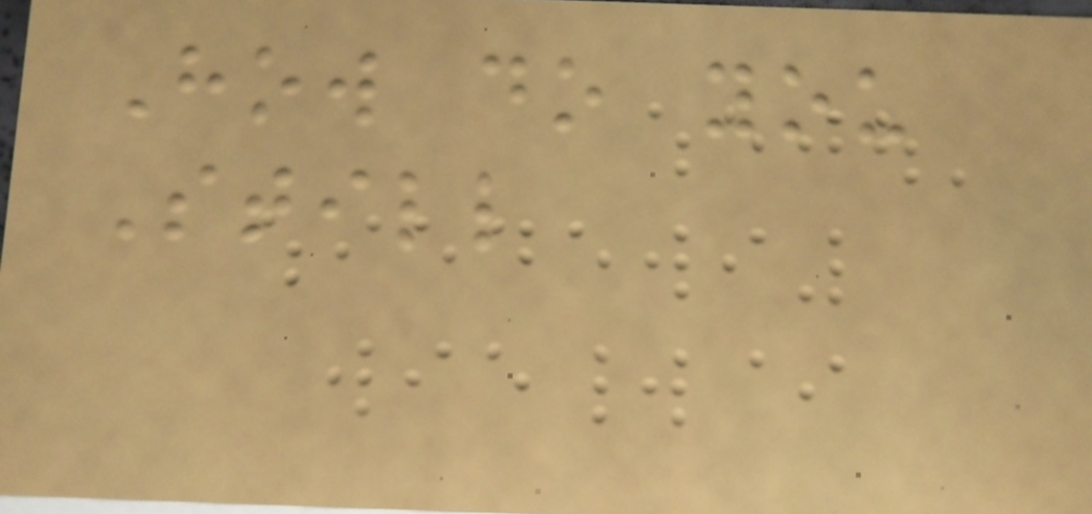How do you
Still
